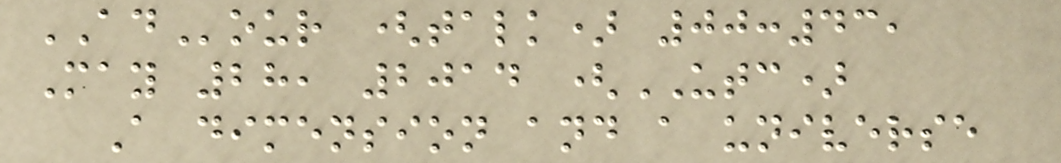ADour (talk) 00:43,
May 28, 2014 (UTC)
A dimension and a universe
